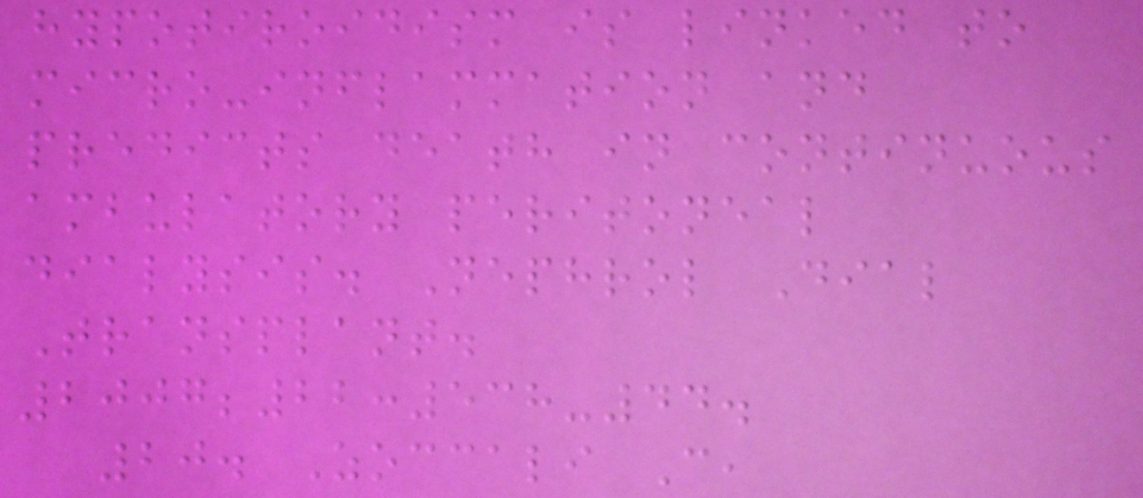hypotiroidism is linked to
micro-inflammation and
predicts death in continuous
ambulatory peritoneal
dialysis. Nephrol Dial
Transplant.
2007;22:538-44.
20. Zoccali C,
